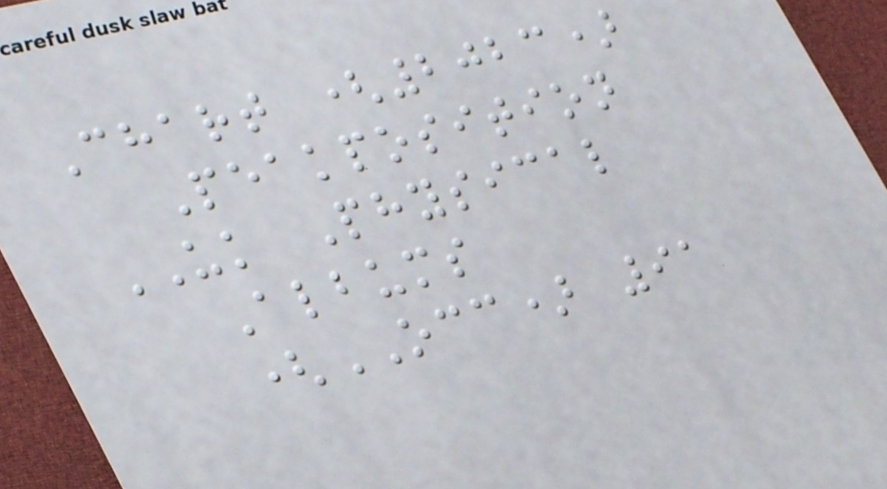Chart (2023)
Peakposition
UK Physical
Albums
(OCC) 91
